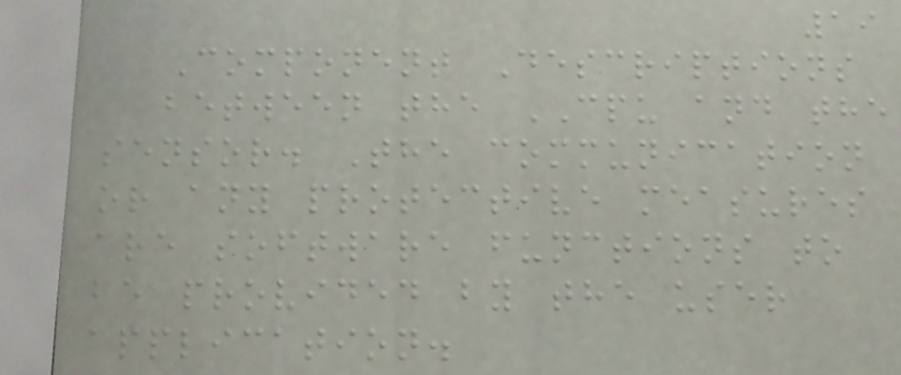19
Component Descriptions
between the CPU and the
sensor. The communication
or any protective measures
are software functions to
be provided by the user
application.
